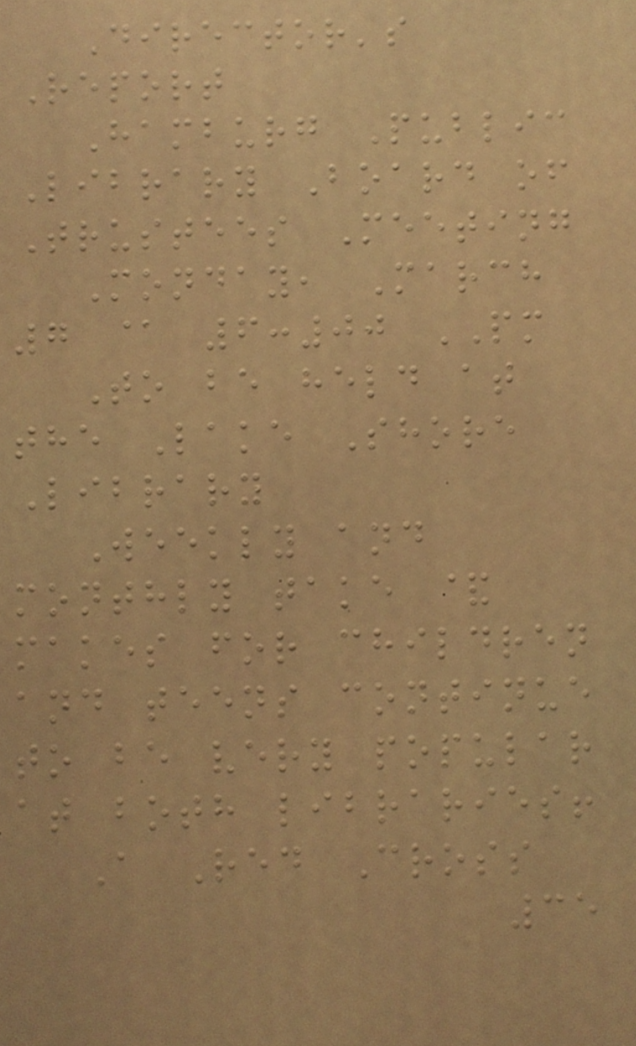Director's
Report
Hamburg Public
Library Board of
Trustees Meeting
Monday, March
7 @ 6:00 PM
To be held at
the Lake Shore
Library
Weekly and
monthly take &
makes for children
and teens continue
to be very popular
at both libraries!
A Red Cross
35
